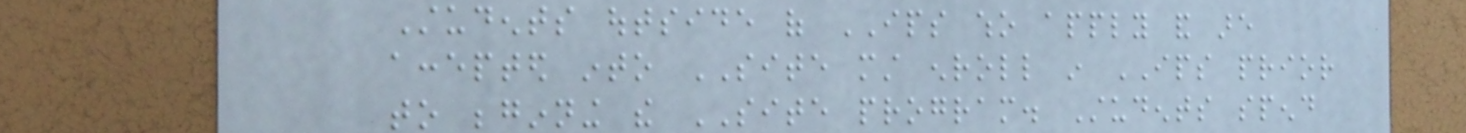Students outside of IPS who apply and are
accepted into SITE must enroll in IPS prior
to beginning the SITE program. Students spend
